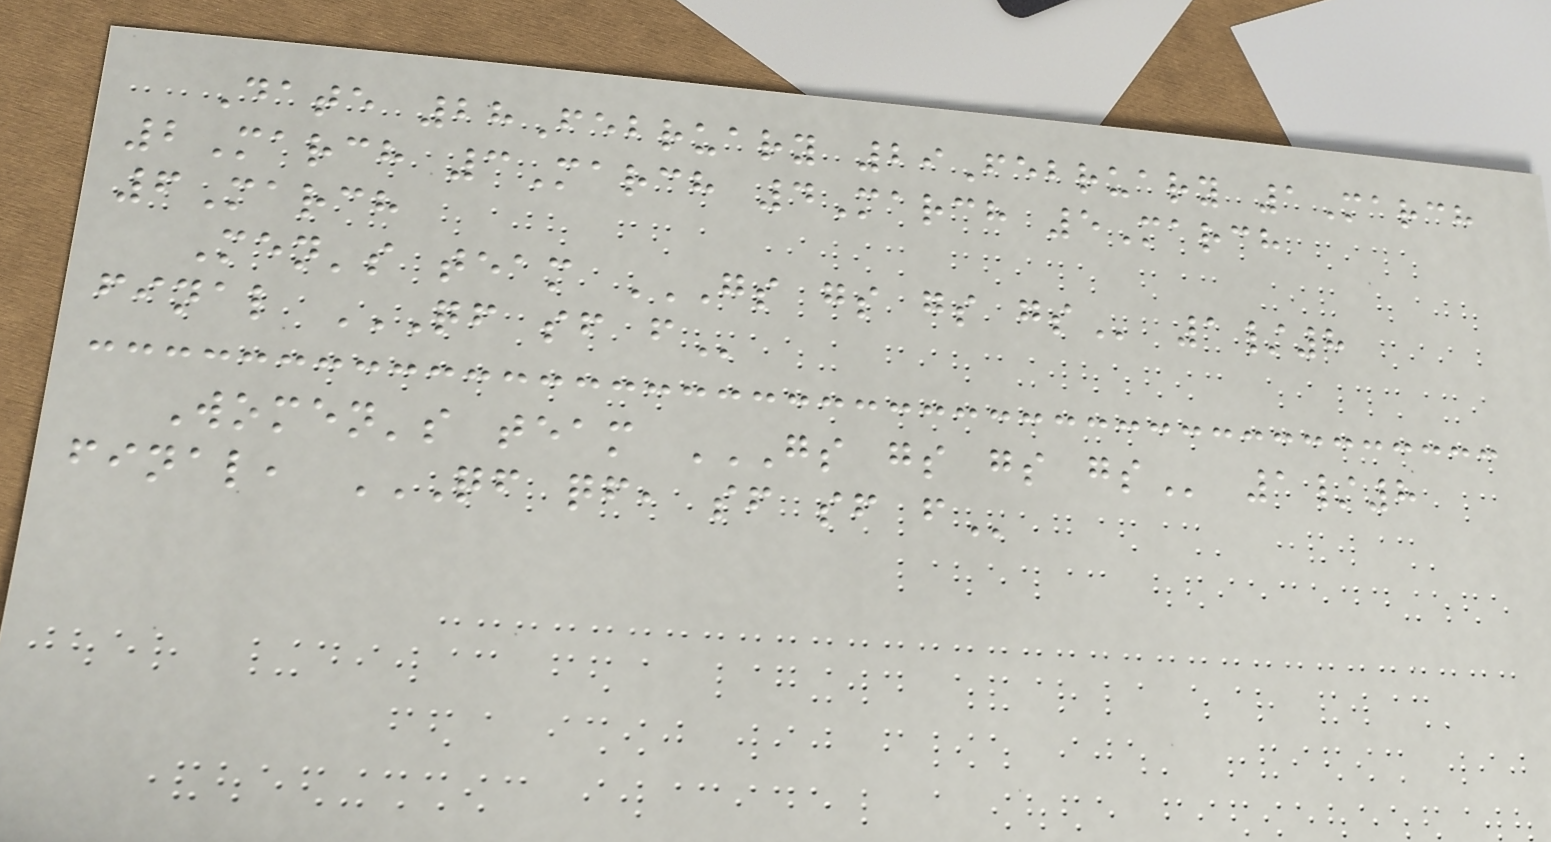Date 28February 29February 1March
2March 3March 4March 5March
6March
Men's team GS GS GS GS 1/8
final QF SF F
Women's team GS GS GS GS 1/8
final, QF QF, SF SF F
